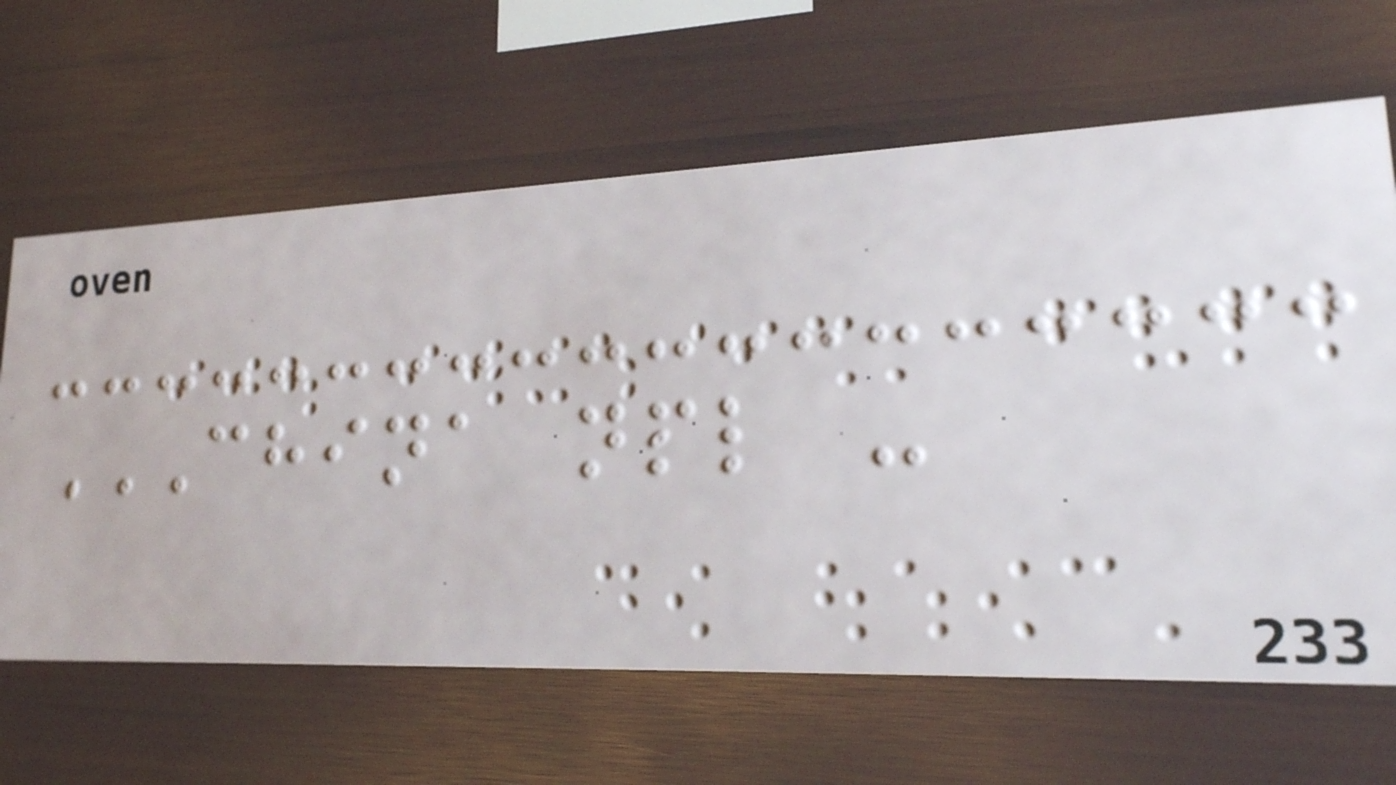CHINA NPL -
